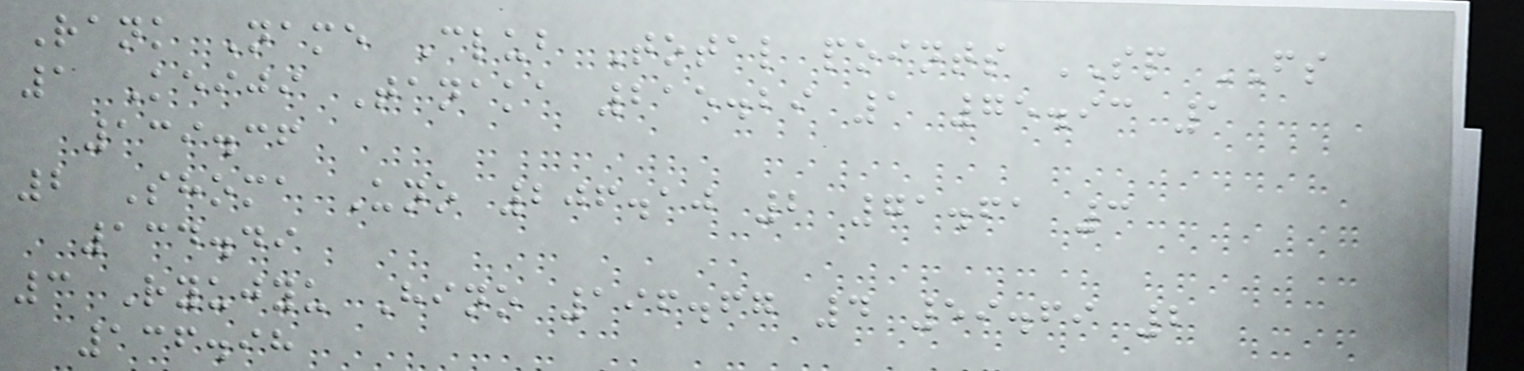Rank Name Club Total points SP FS
1 Keiji Tanaka 215.29 1 75.93 1
139.36
2 Shoma Uno 206.10 2 71.61 3
134.49
3 Ryujyu Hino 196.67 4 59.69 2
136.98
